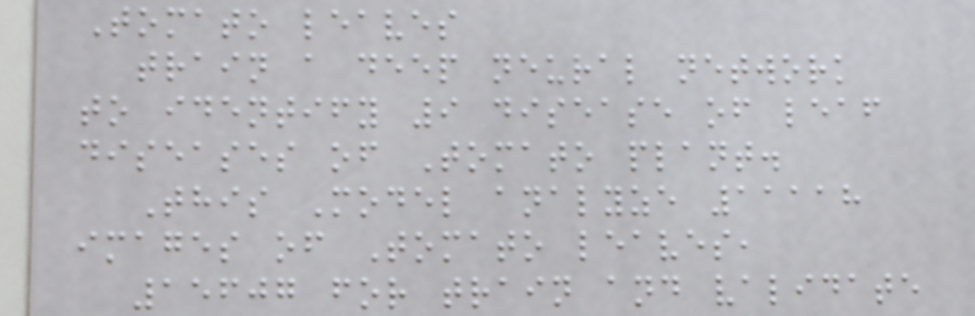Tomato leaves
train a deep neural network
to identify 9 disease of leaf
diseases of Tomato plant.
This Model analyze 11118
images of Tomato leaves,
15607 for train and validate
